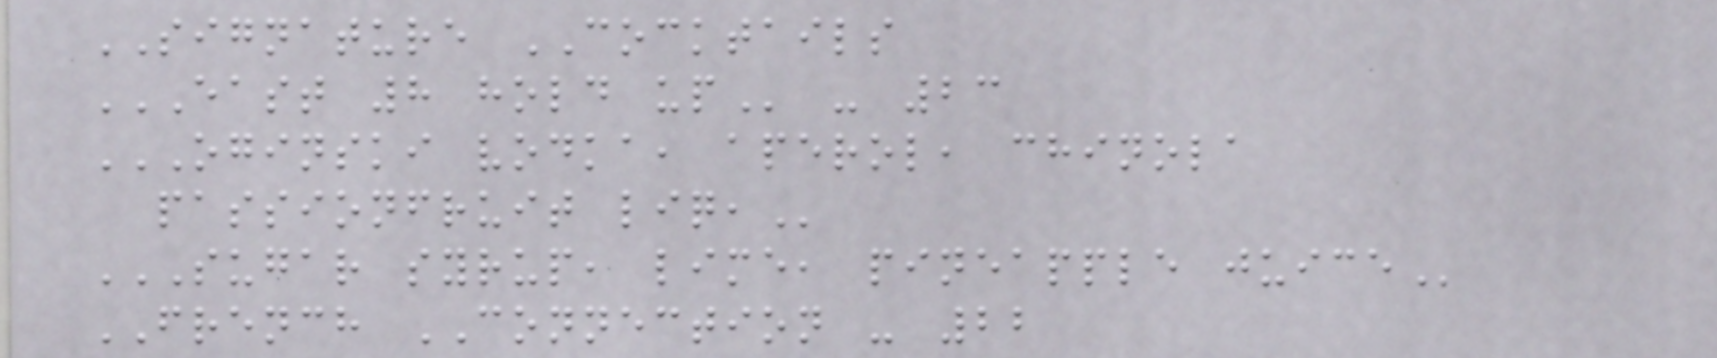SIGNATURE COCKTAILS
EAST 8 HOLD UP - 23
OGINSKI VODKA, APEROL, CHINOLA
PASSIONFRUIT LIQ,
SUGAR SYRUP, LIME, PINEAPPLE JUICE
FRENCH CONNECTION - 22
